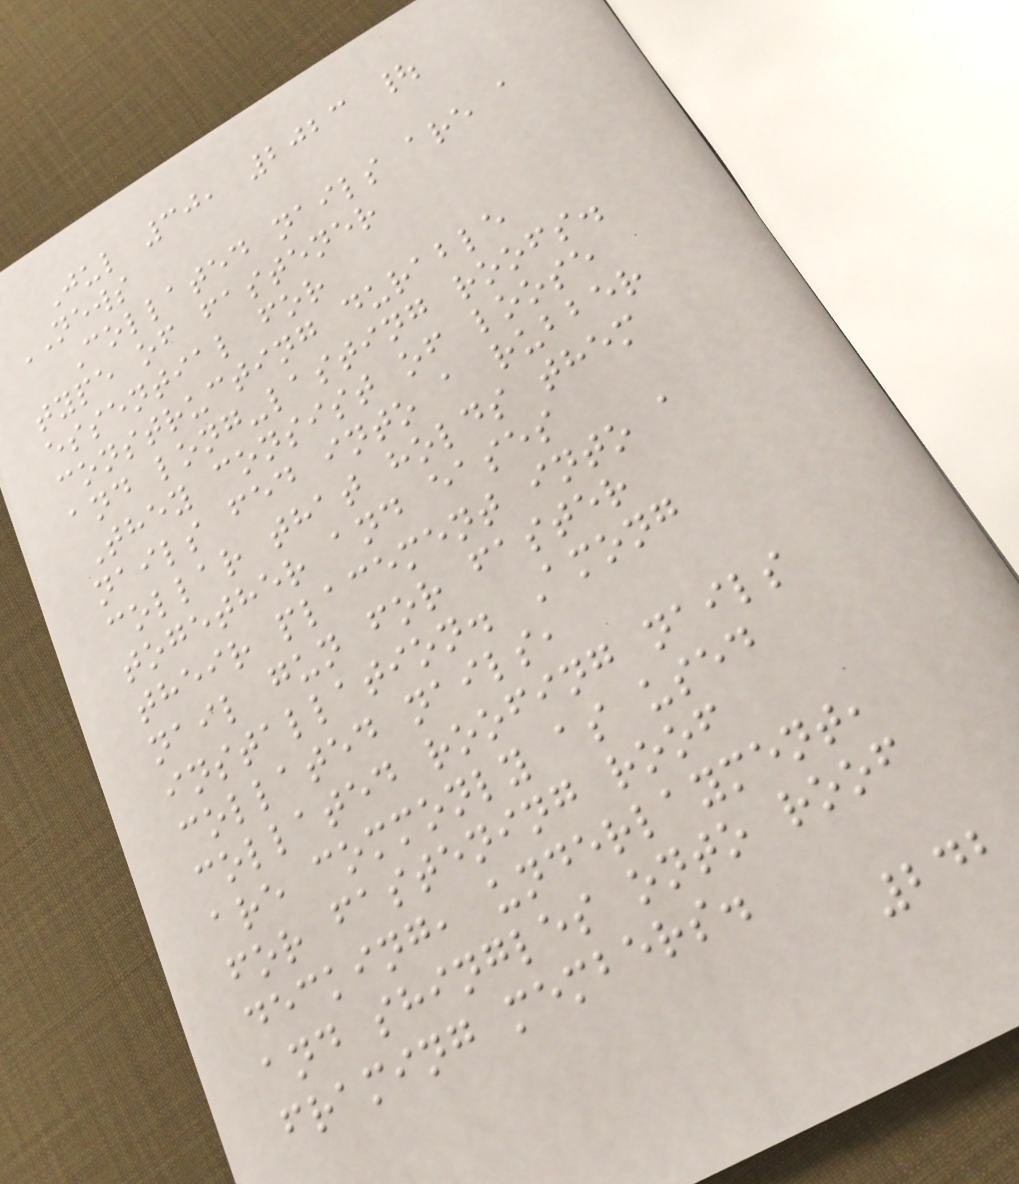Jul 30, 2023 |
NEWS
Collated nails are a
type of fastener
essential for
constructing durable
and long-lasting roofs.
They consist of loose
nails fed into a rubber
collar that holds them
together and eases
their placement into a
nail gun for faster
installation. Among
collated nails,
collated roofing nails
are commonly as used
for fastening roof
decking, underlayment,
and shingles onto roof
framing members.
242
